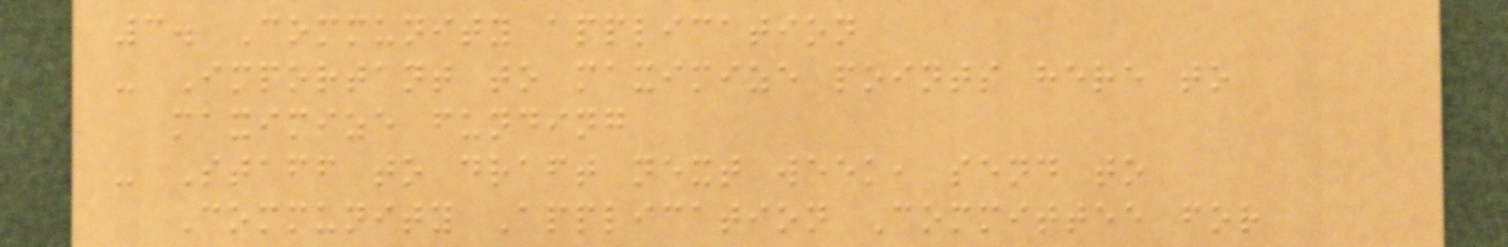3. Community application
- Important to maximize points here to
maximize funding
- Staff to draft next week, send to
Community Application Committee for
